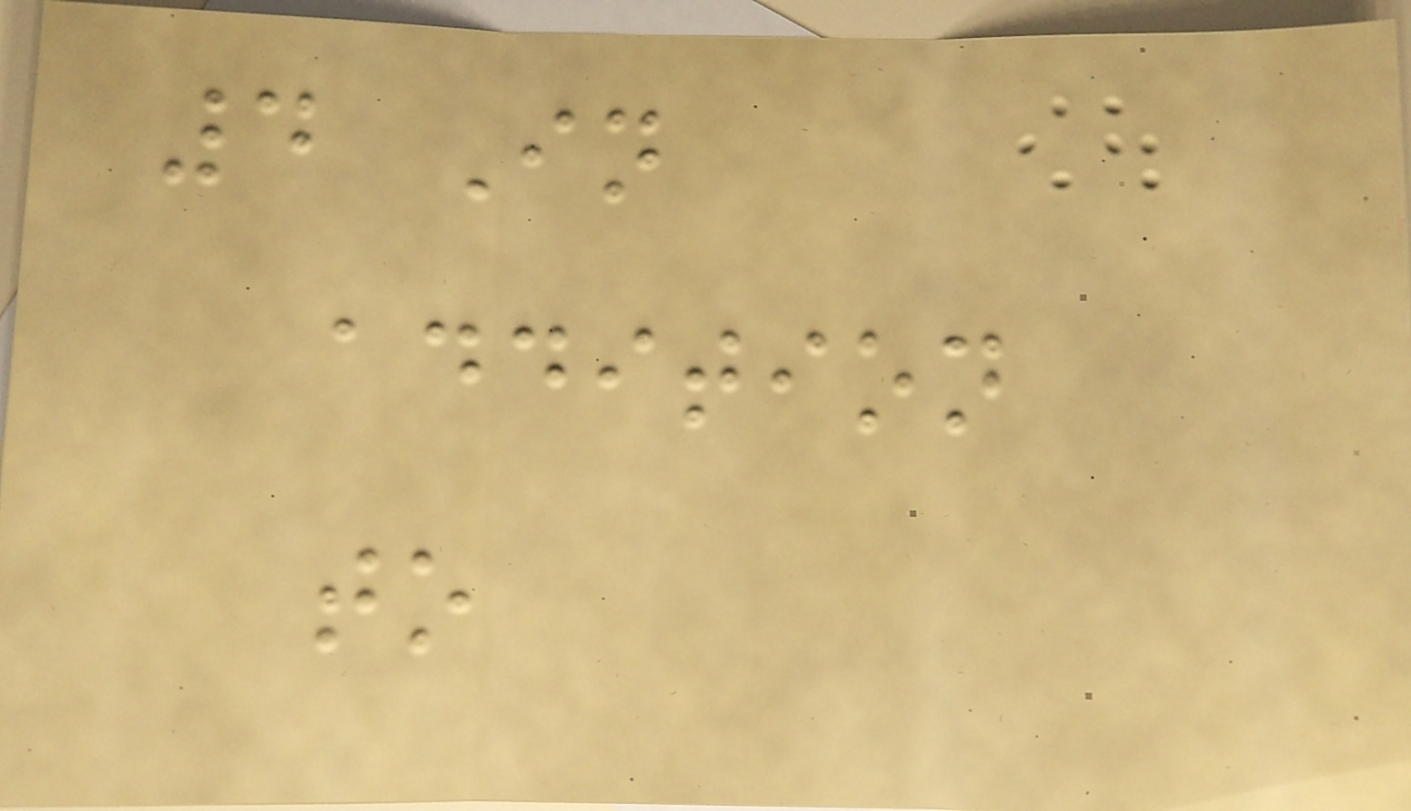4 In
addition
to
